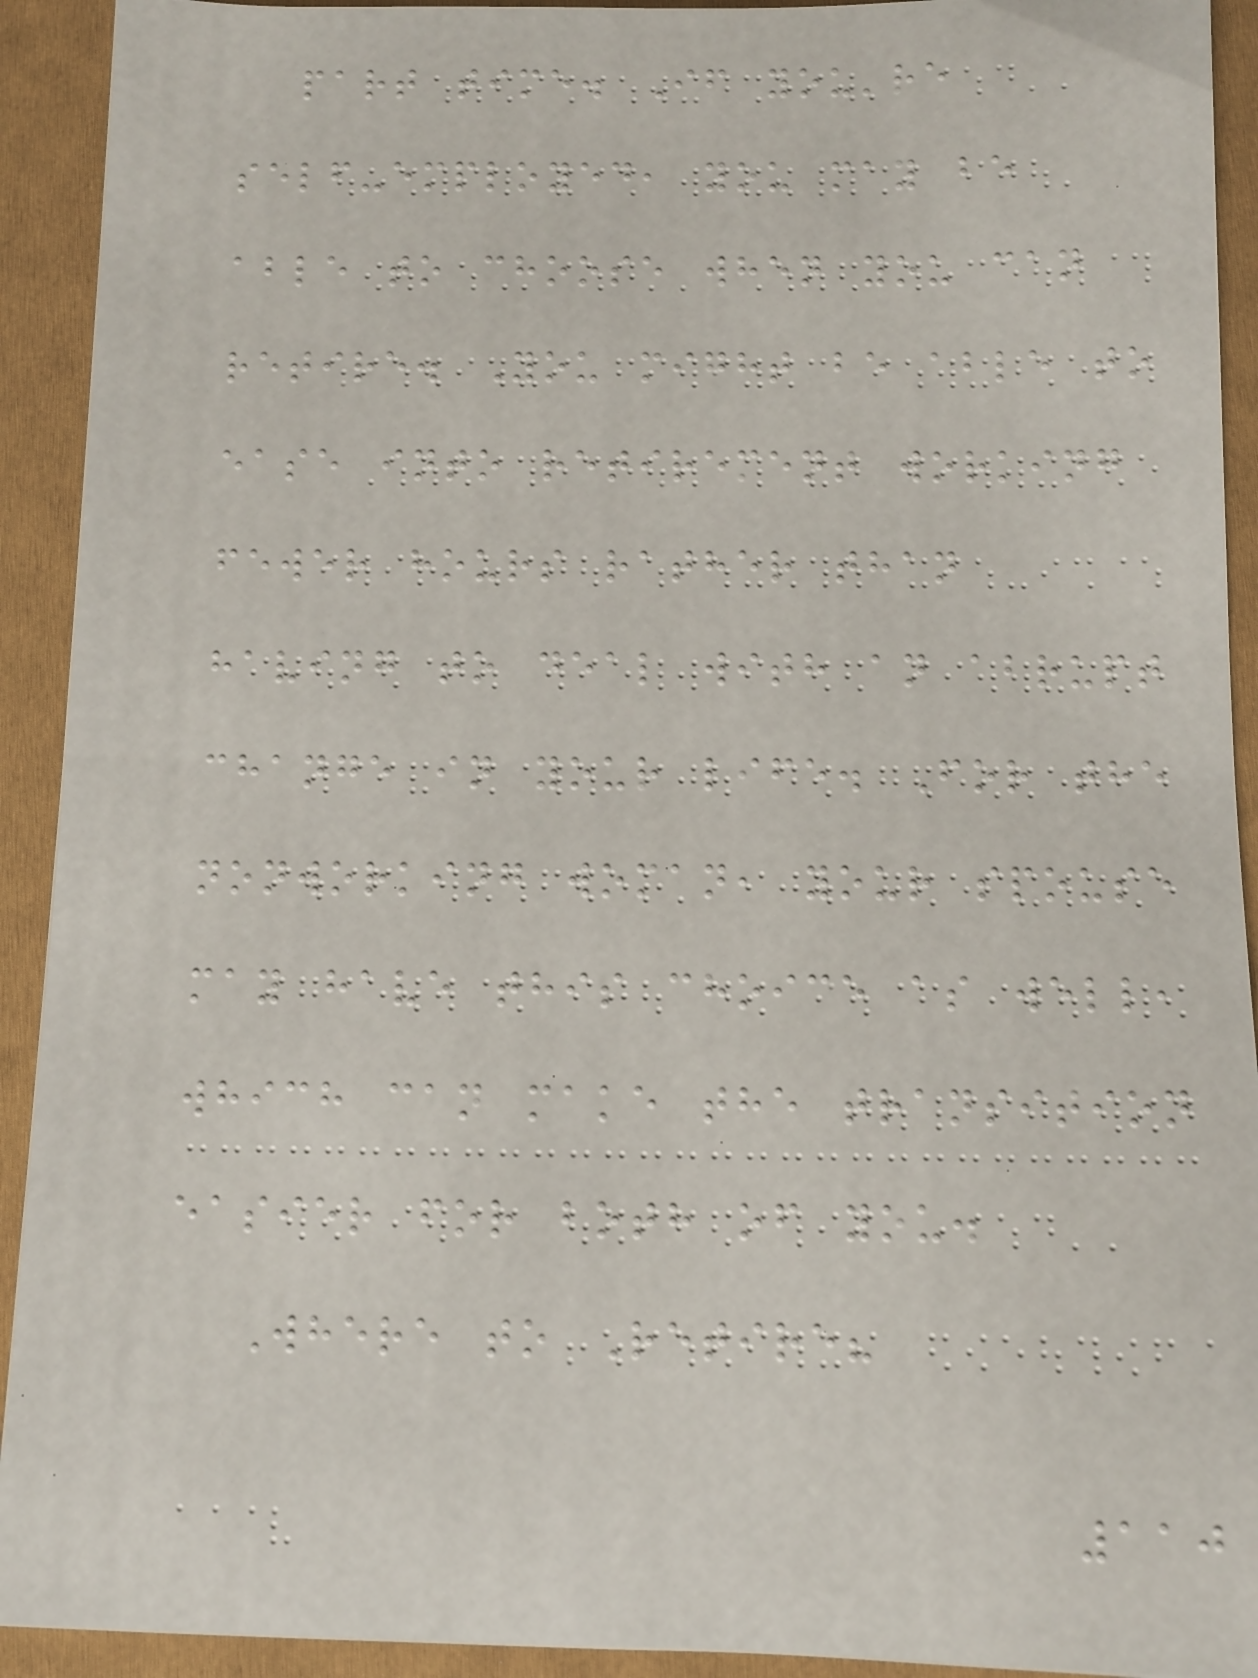part time. If you're
self-employed, you may be
able to choose when you can
retire. You might be able to
ease into retirement working
fewer hours rather than
having to deal with an abrupt
change in your life. For the
nonworking woman, your spouse
may have this choice as well,
which can make the transition
easier for both of you.
Where to Retire?
110
